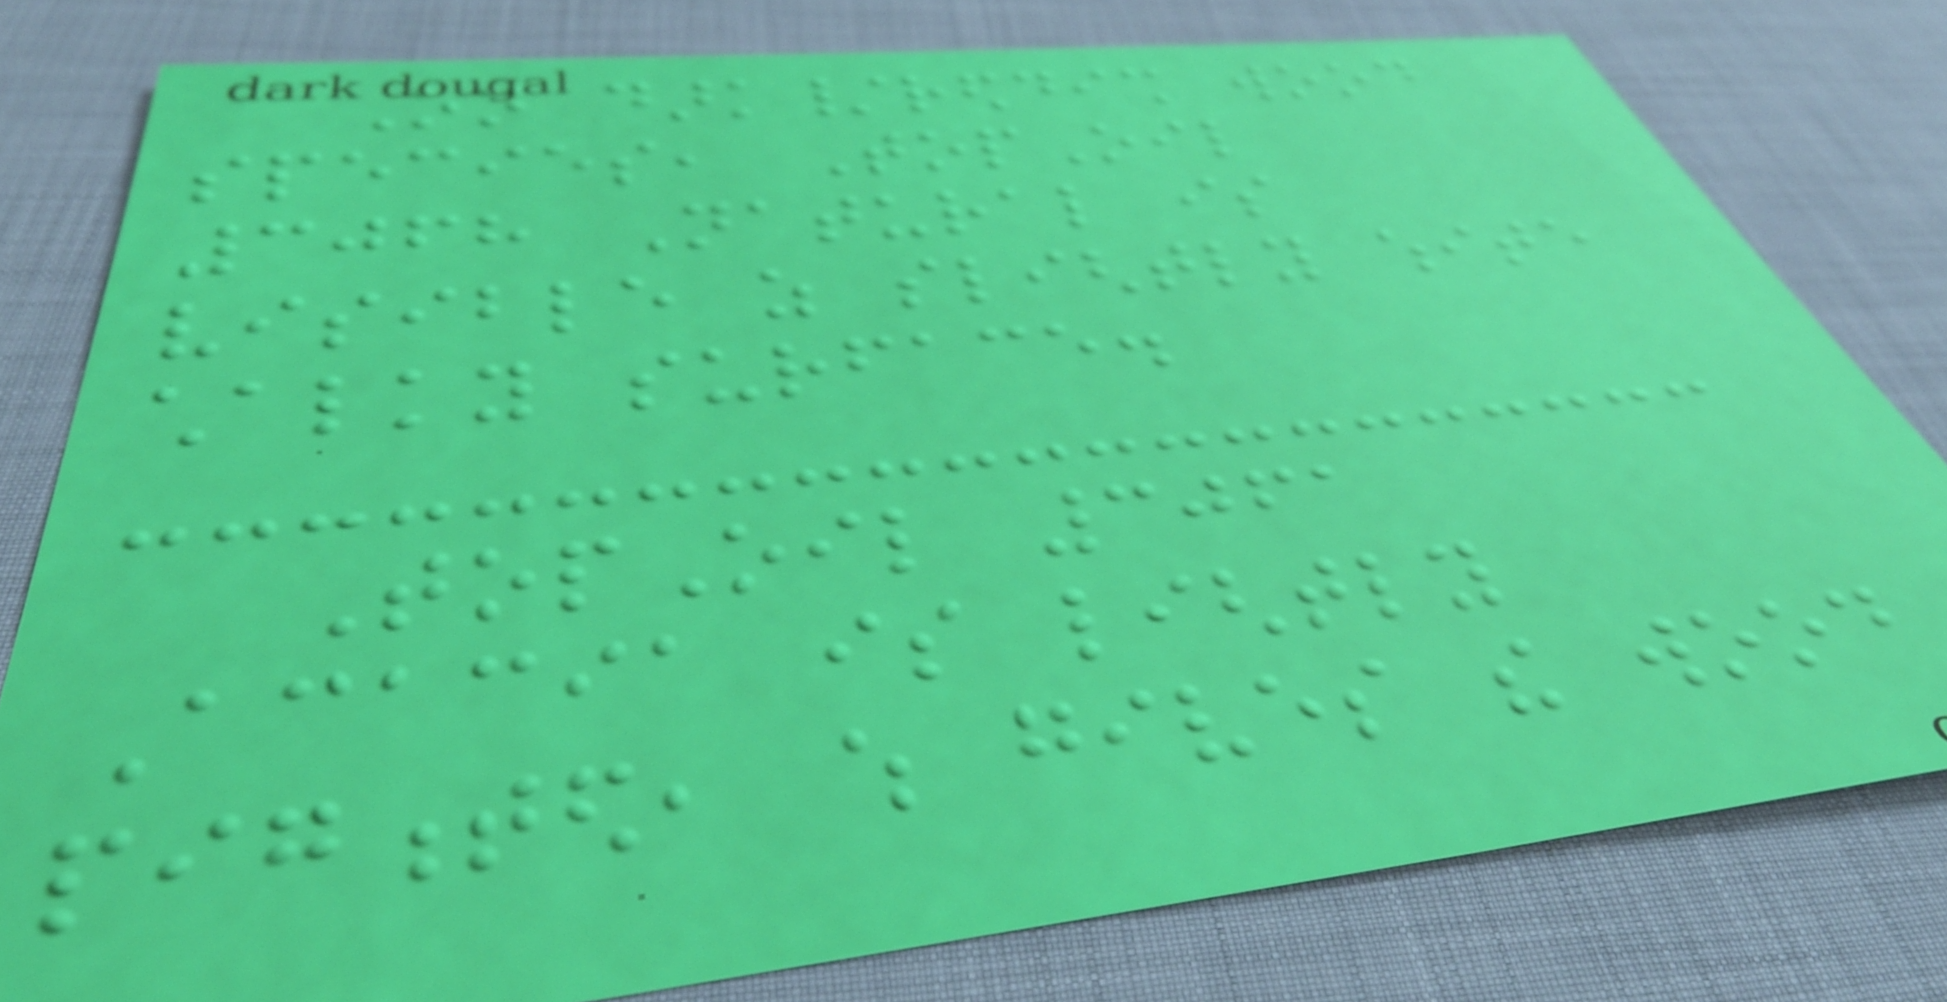On dark/reddish wood
species, TopOil
3068 Natural is
visible as slightly white
chalky surface.
TopOil 3061
Acacia is lightly
pigmented, which gives the wood
